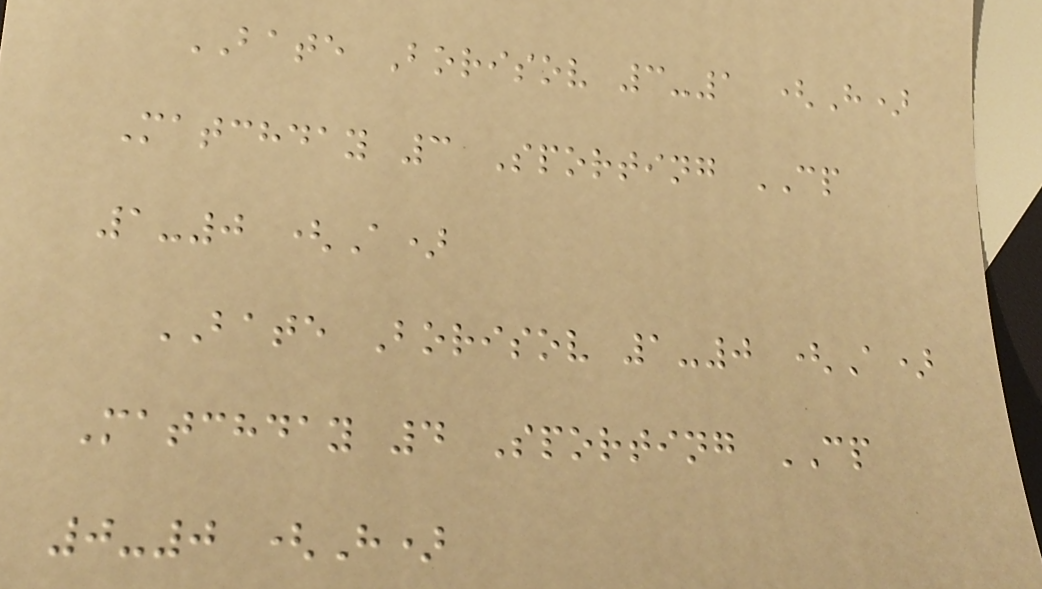BATE Borisov 3-1 (H)
Matchday 3 Sporting CP
1-0 (A)
BATE Borisov 1-0 (A)
Matchday 4 Sporting CP
0-0 (H)
